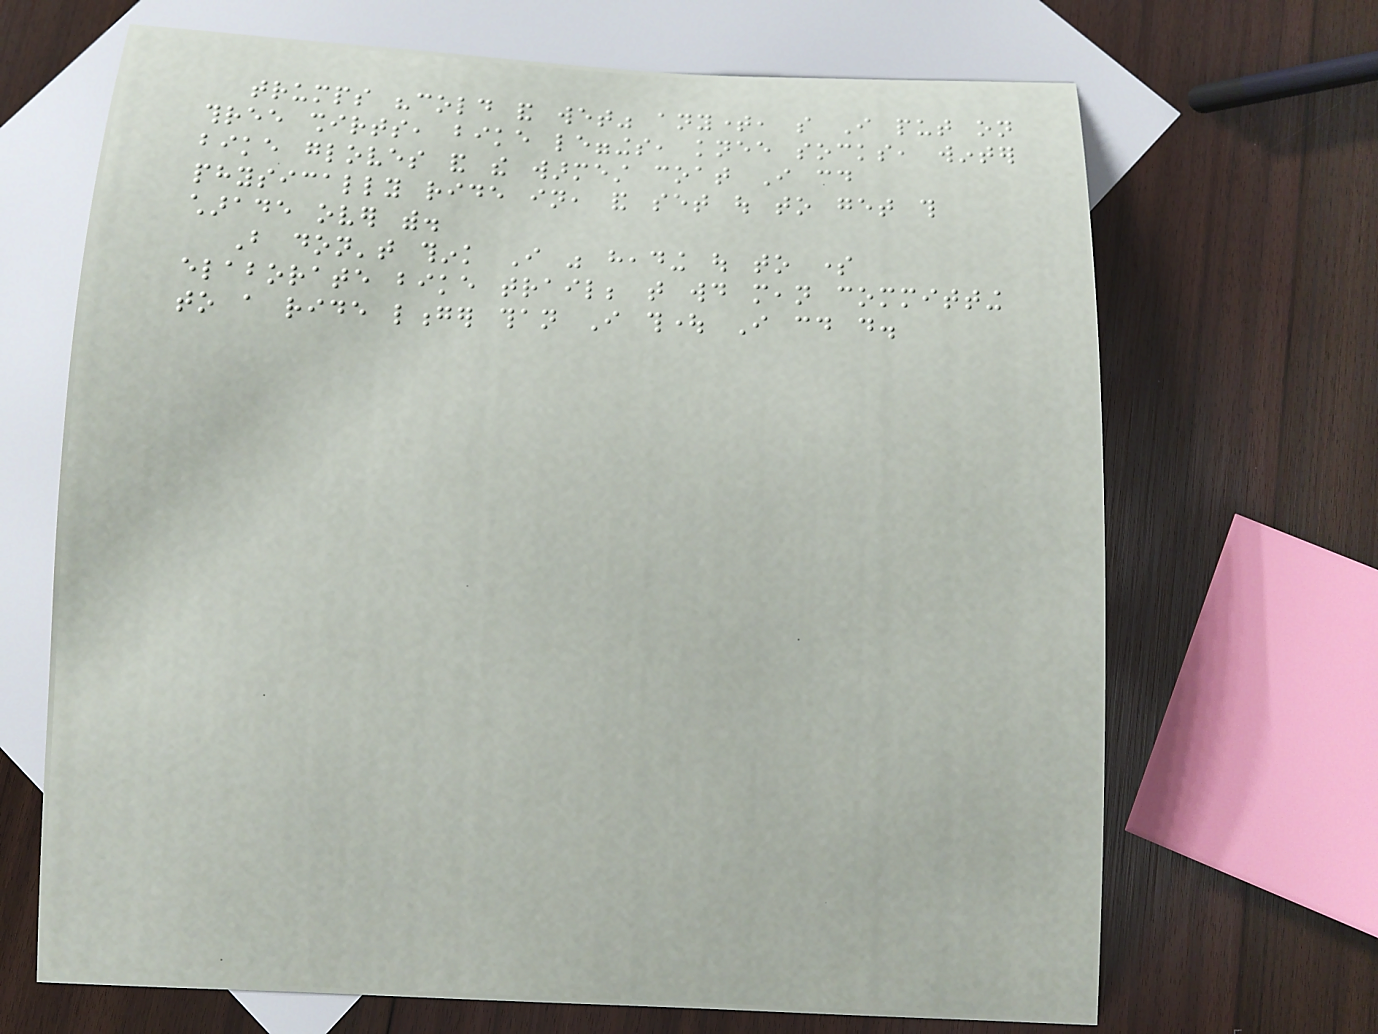trumps "cold and wet" anytime, so I put on
three shirts, bike leggings, knee socks, winter
bike gloves and the warmest coat I could
physically ride in, and set out to get this
charade over with.
But don't think I was heading out to some
elaborate bike trail; that would mean committing
to a ride longer than I thought I could do.
